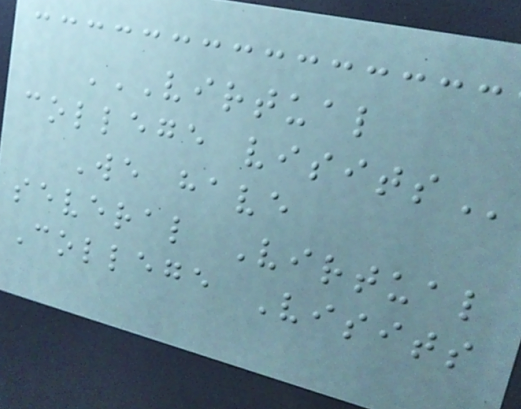VIRTUAL
COLLEGE VISITS
We have
several Virtual
College Visits
